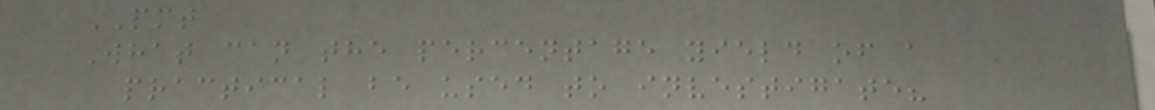PMT
What can the percentage yield of a
practical be used to investigate?
